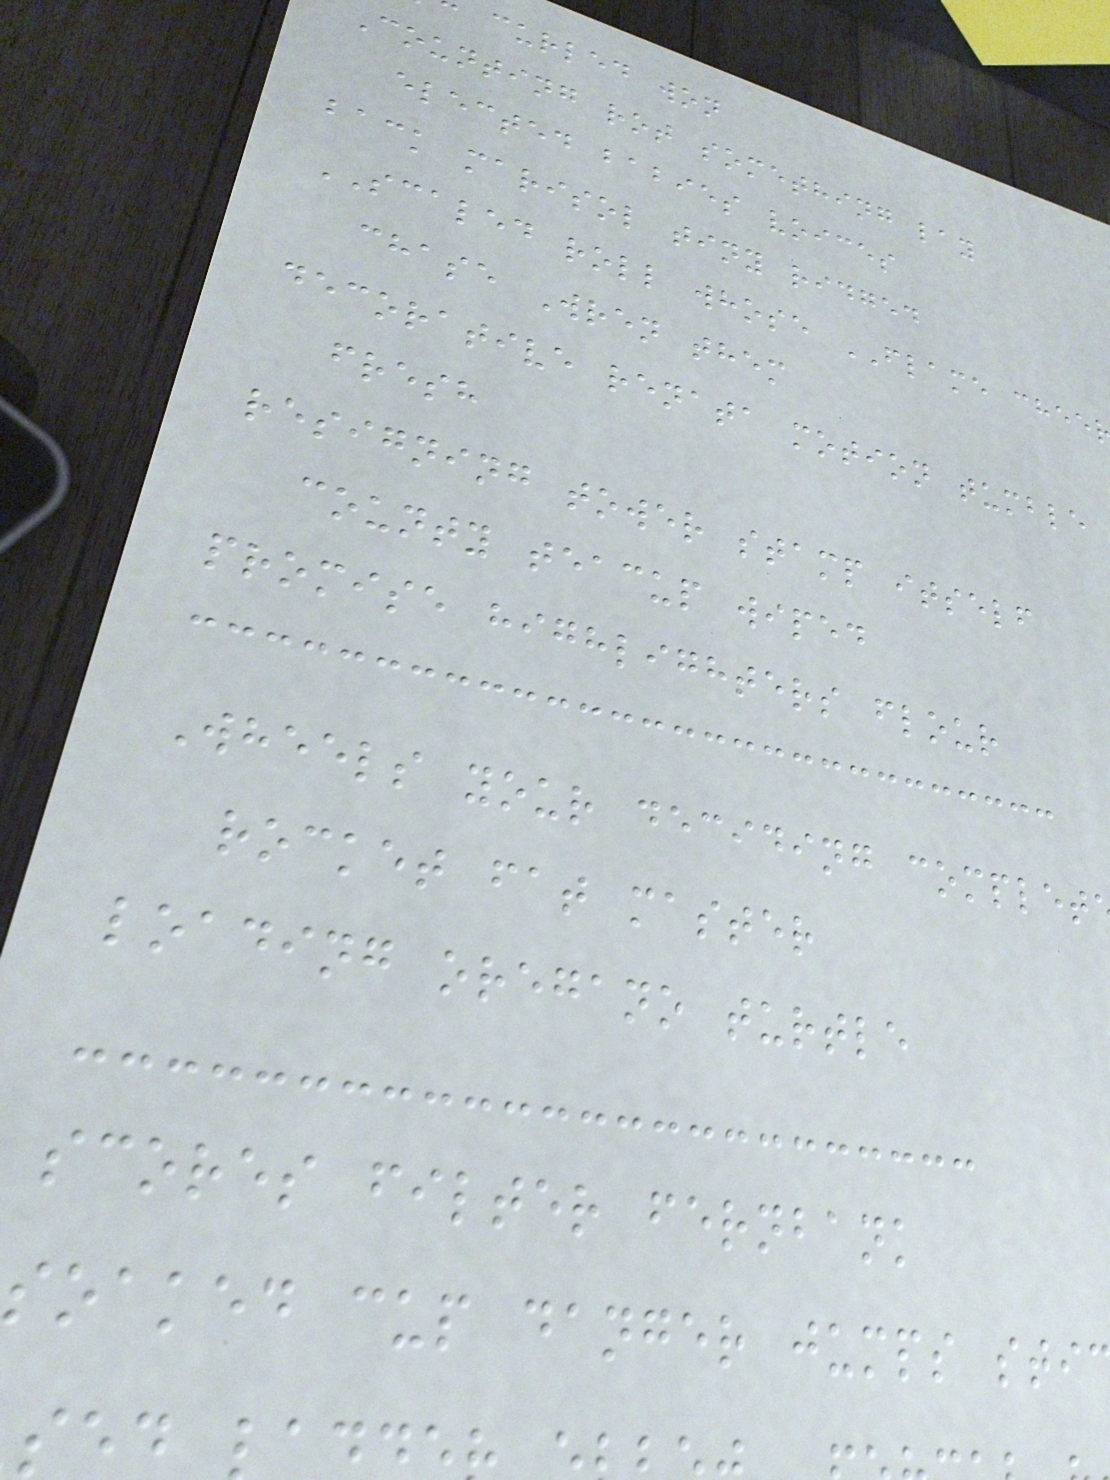curled won
Counting rot something lay
elected babies voices
back marisol tiny ridged
SCALED roll whose FLAME chee
chase Wren them
decorative renata motion tumble
fresh
resigning tower stamp itself
county teacup wiped
promise highlighters flour
Wheels your deciding complet
rocket fat master
loading oregano turtle
scores filter fernbank
soaked cup danger jumps sti
